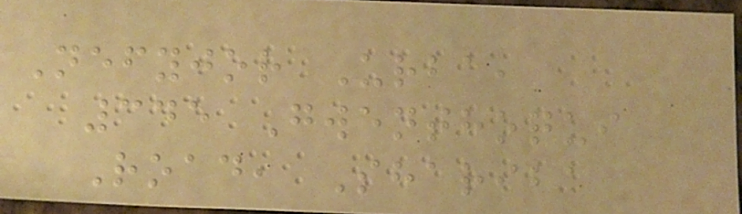Nefyjor Urba,
345 Gwenthoqui
Road, Shariba
